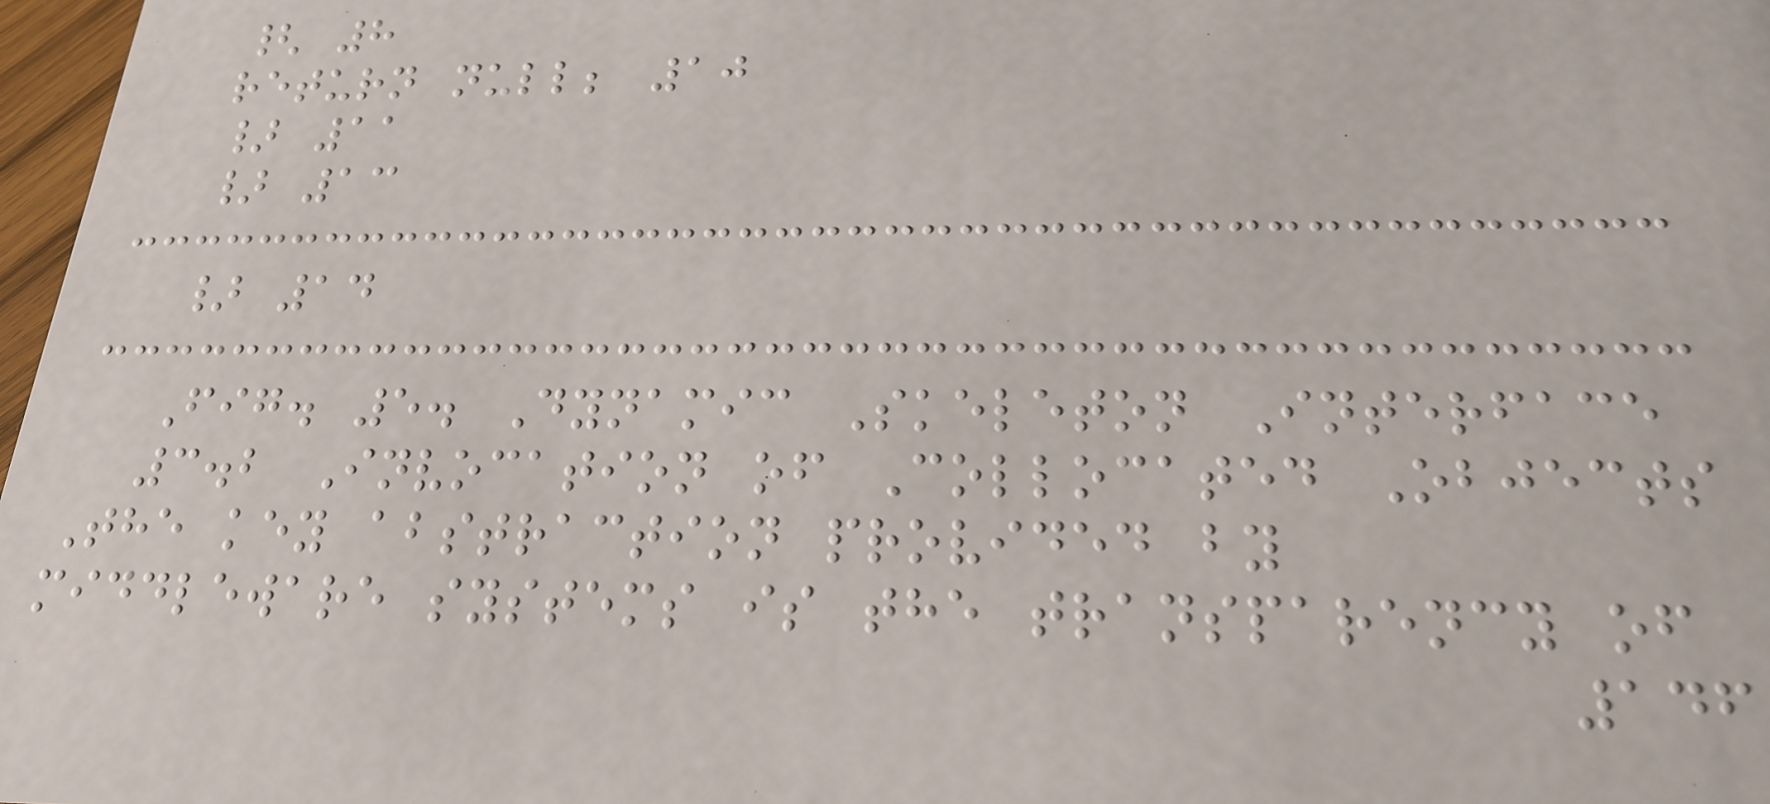{ 8
return null; 10
} 11
} 13
} 14
Fig. 5. Dynamic Skeleton Interface
3.2 Invocation of Collocated Objects
The key abstraction provided by
middleware systems is the transparency of
146
